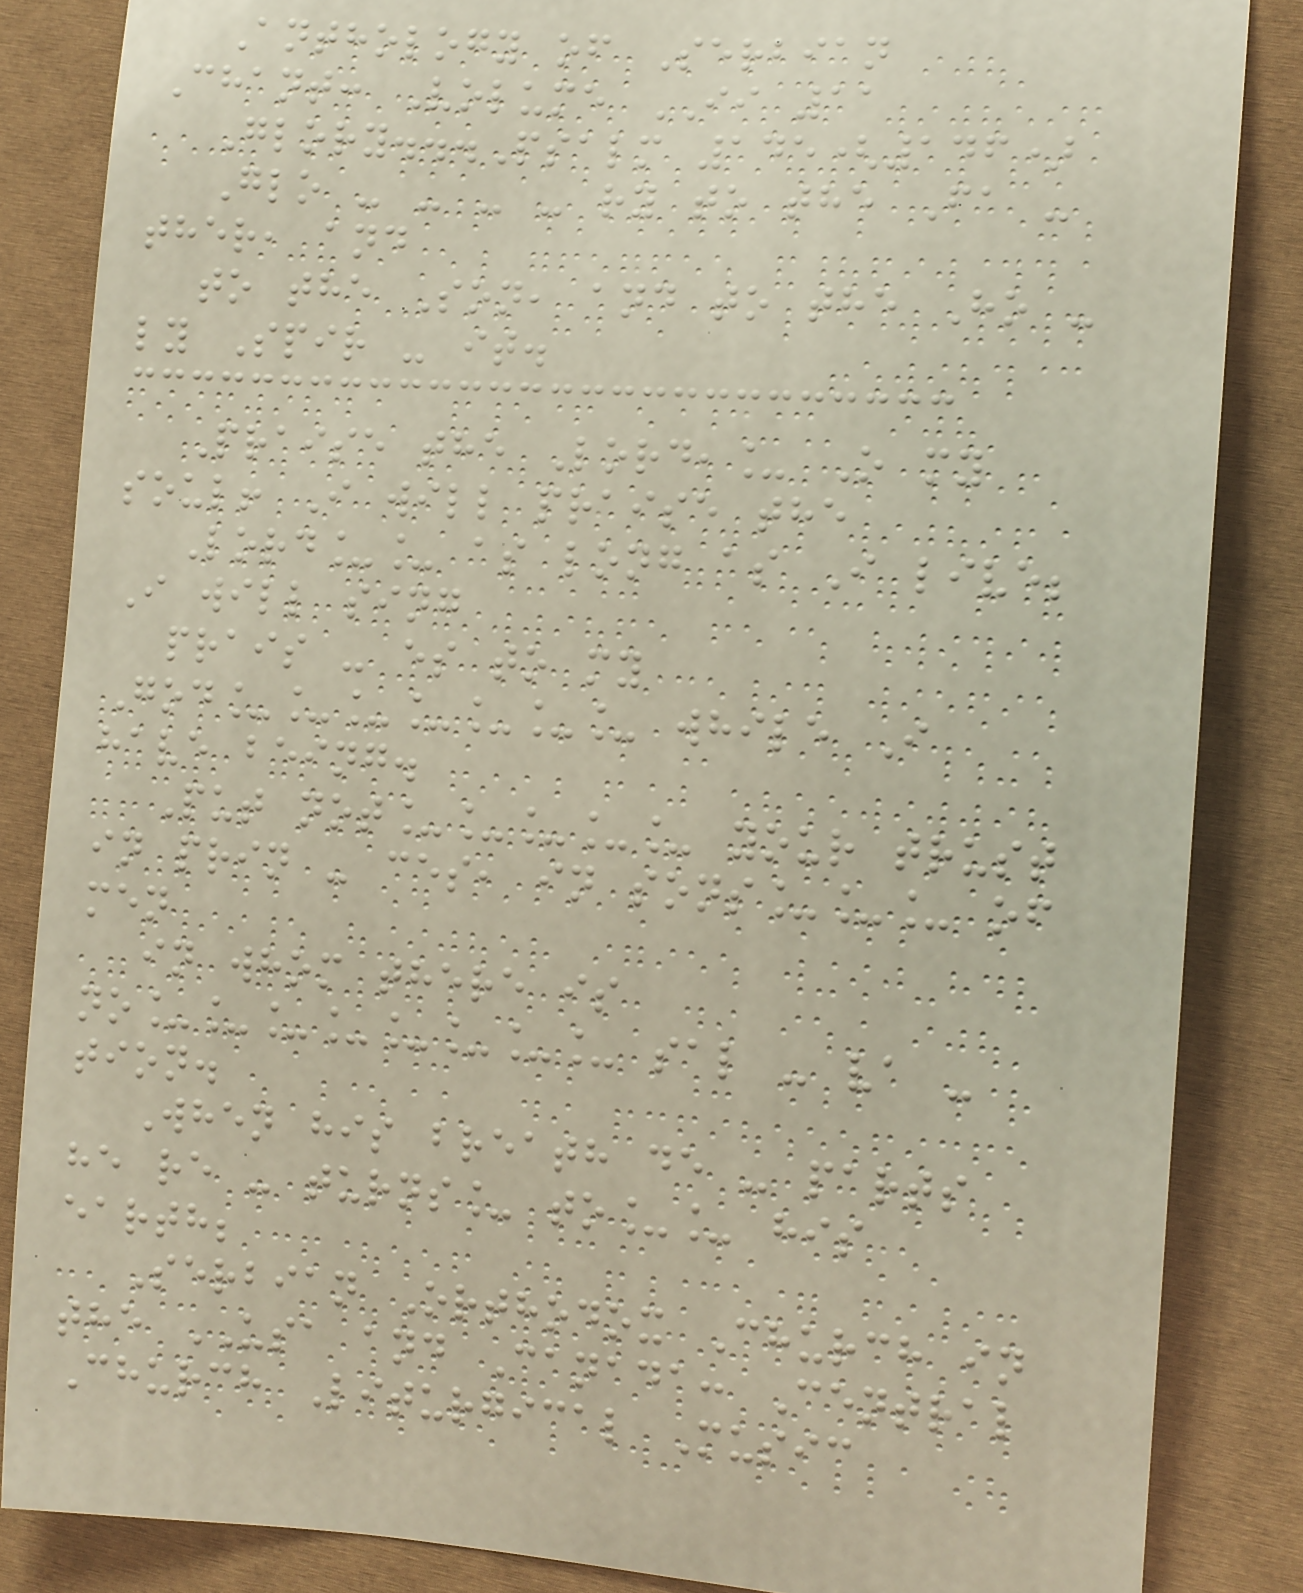Anthology of Serbian
Chant: Volume II 11
Glory...Psalm 145(146)
Glo - - - - ry to the Fa -
ther, and
to the Son, and to the Ho -
ly Spir - it.
Praise the Lord,_ O my
soul! I will praise the
Lord__ as long as I live;
I will sing
prais - es to my
God_______ while I
have being.
Put not_____ your trust
in prin - ces, in sons___ of
men
in whom there is
no________ sal - va -
tion.
When his breath de - parts
he re - turns_ to__ his
earth;
Serbian Orthodox Church in
the USA and Canada: Central
Church Liturgical Music
